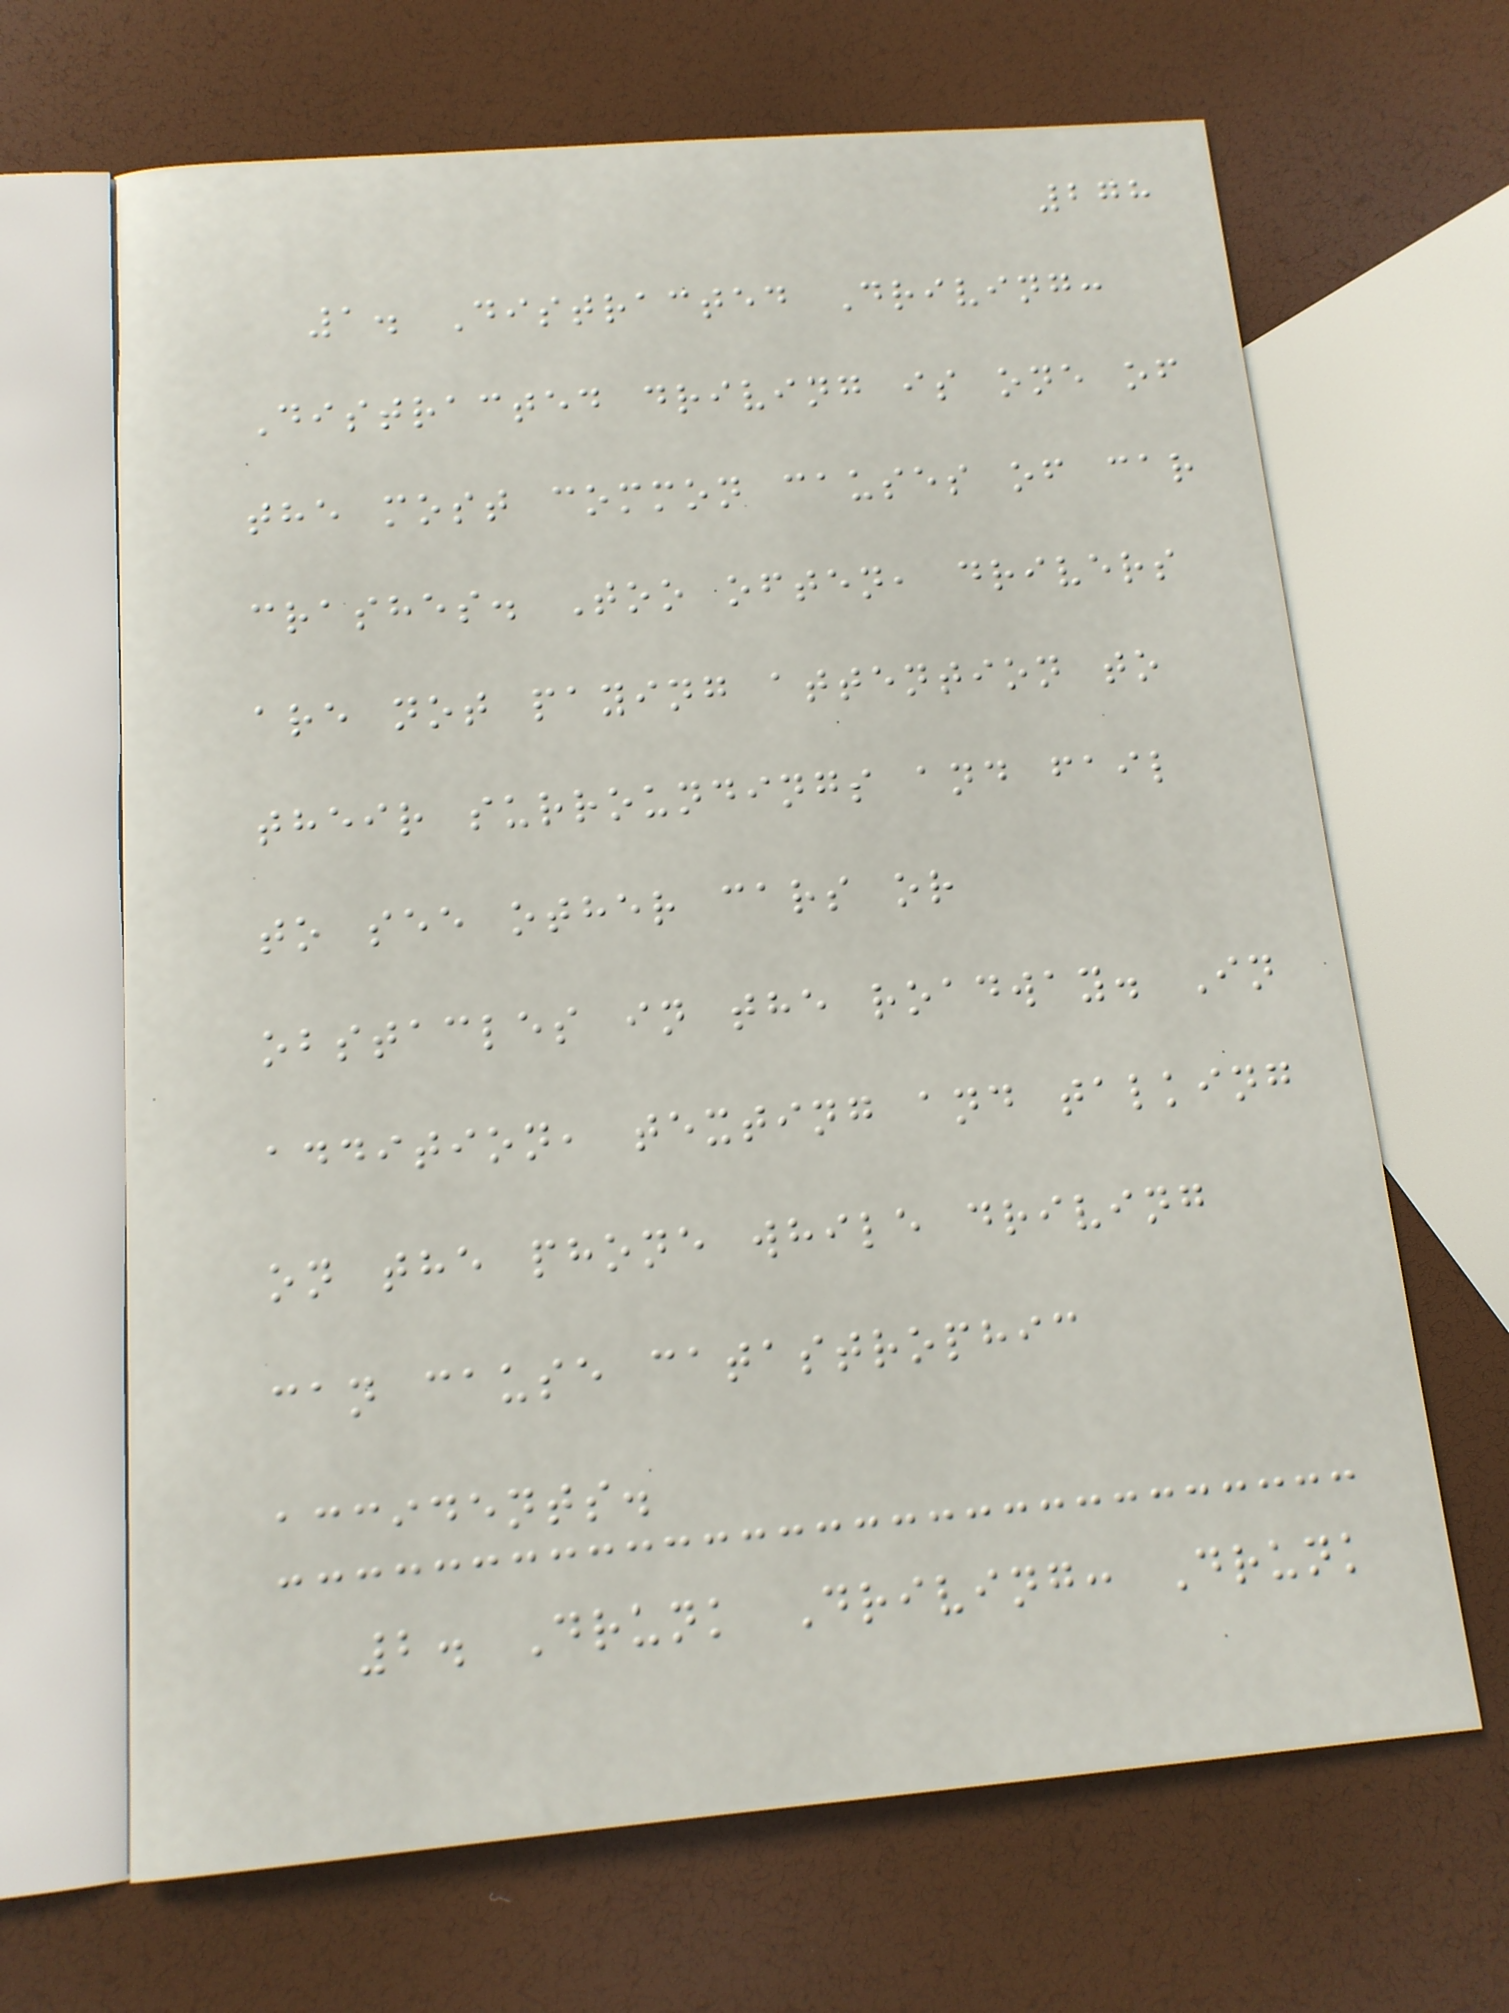278
1. Distracted Driving:
Distracted driving is one of
the most common causes of car
crashes. Too often, drivers
are not paying attention to
their surroundings and fail
to see other cars or
obstacles in the roadway. In
addition, texting and talking
on the phone while driving
can cause catastrophic
accidents.
2. Drunk Driving: Drunk
